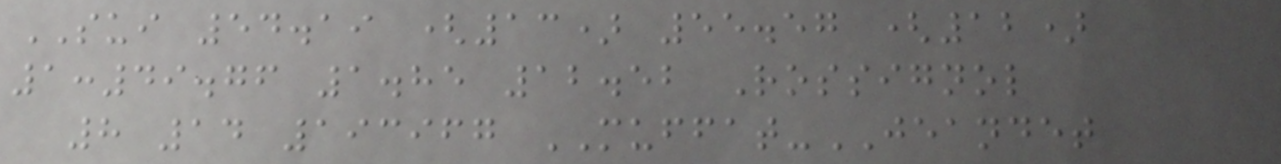SUI 54.19 (13) 55.57 (12)
1:49.76 1.85 12.52 Rossignol
8 14 193967 MUFFAT-JEANDET
